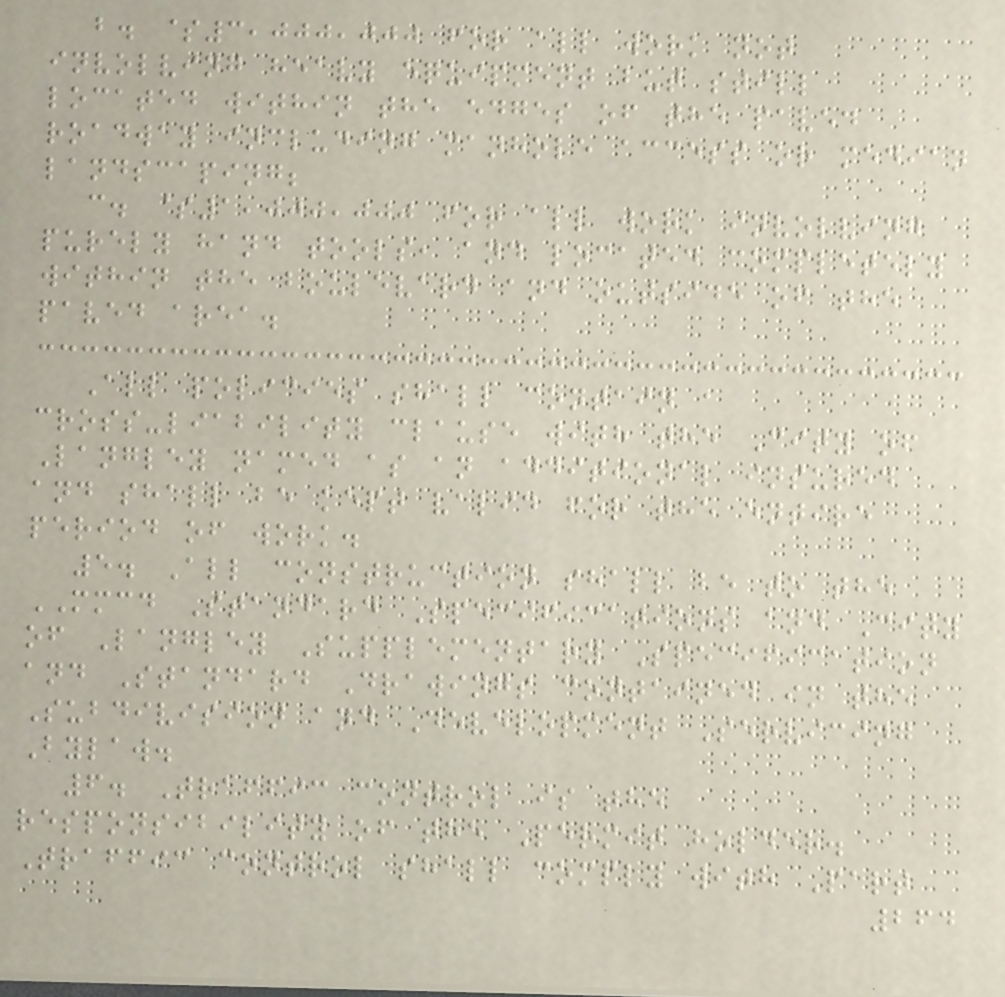b. $3,000,000 for all work not
involving heavy equipment but still
located within the edges of the paved
roadway including manhole access or median
landscaping;
c. $1,000,000 for all work involving
purely hand tools, and located completely
within the boulevard and outside of the
paved area.
All policies shall contain a
cross-liability clause with the City of
Langley named as an additional insured
and shall be kept valid for the entire
period of work.
5. All construction shall be to the
MMCD Standard Specifications and City
of Langley Supplementary Specification
and Standard Drawings contained in the
Subdivision and Development Servicing
Bylaw.
6. Traffic control is the
responsibility of the Permit holder.
Traffic control shall comply with Part
264
